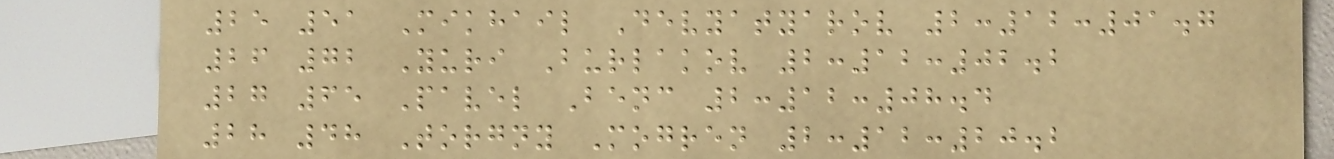25 51 Mikhail Devyatyarov 2:12:01.7
26 72 Yuri Burlakov 2:12:02.2
27 65 Pavel Benc 2:12:08.4
28 48 Torgny Mogren 2:12:20.2
